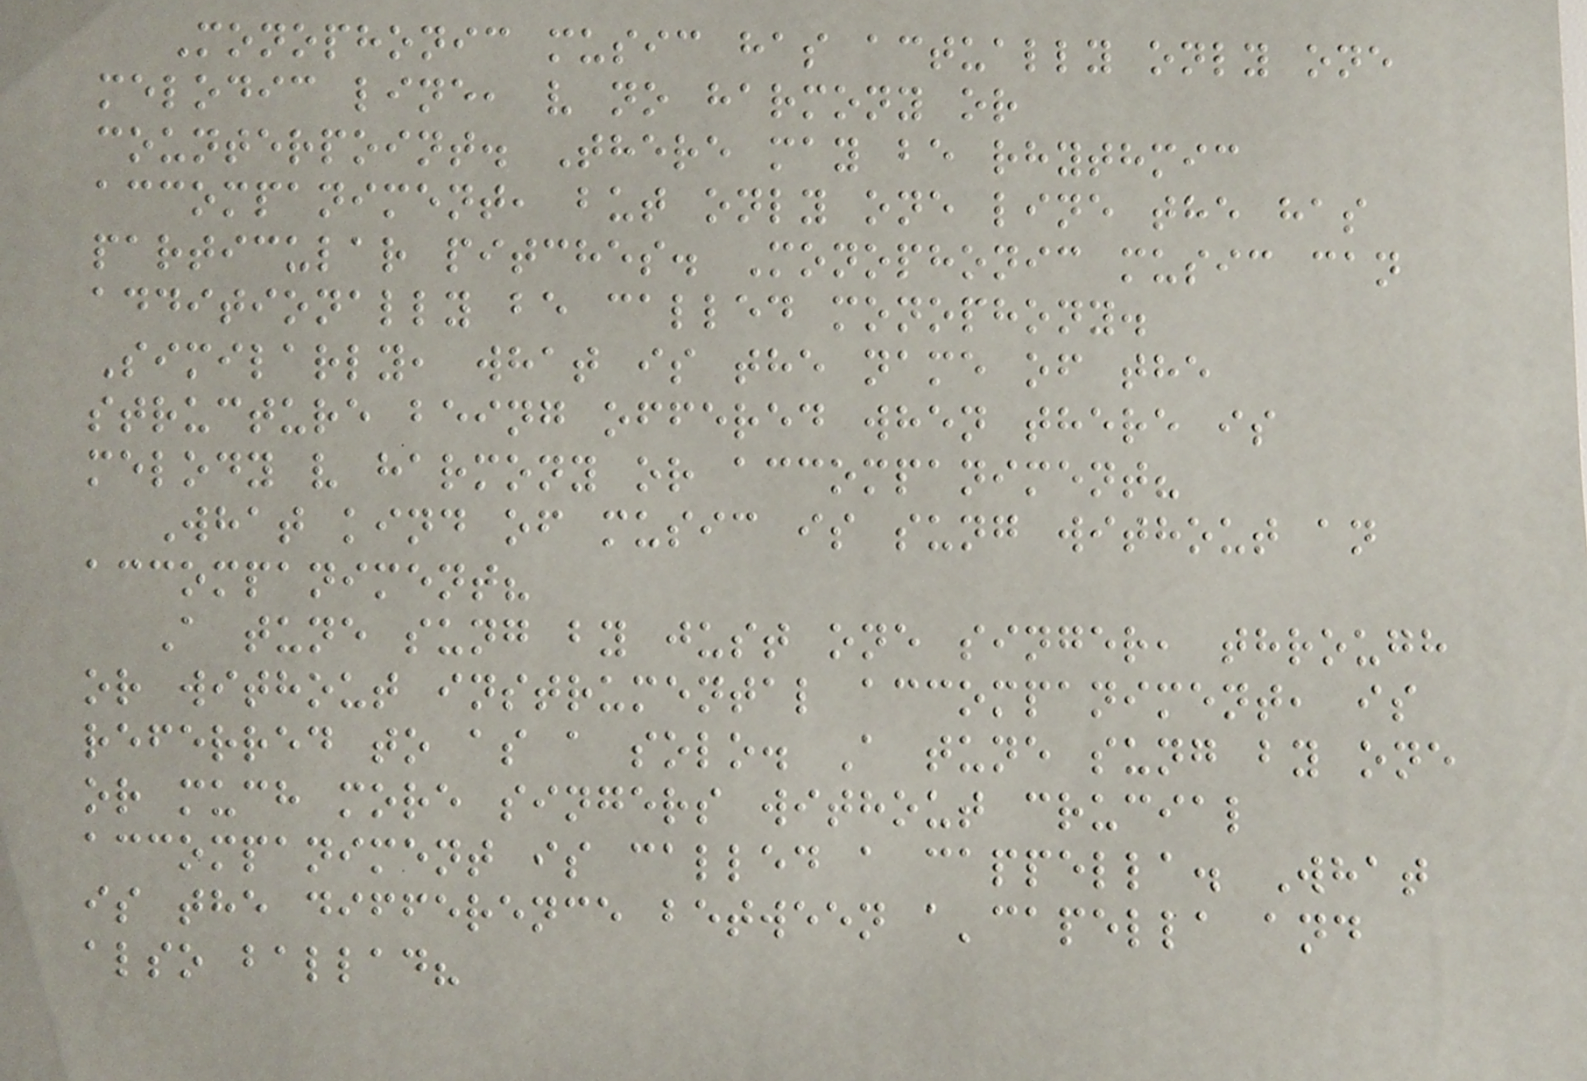Monophonic music has actually only one
melodic line, v no harmony or
counterpoint. There may be rhythmic
accompaniment, but only one line the has
particular pitches. Monophonic music can
additionally be called monophony.
Similarly, what is the name of the
structure being offered when there is
melody v harmony or accompaniment?
What kind of music is sung without an
accompaniment?
A tune sung by just one singer, through
or without instrumental accompaniment, is
referred to as a solo. A tune sung by one
or much more singers without crucial
accompaniment is called a cappella. What
is the difference between a'capella and
also ballad?
